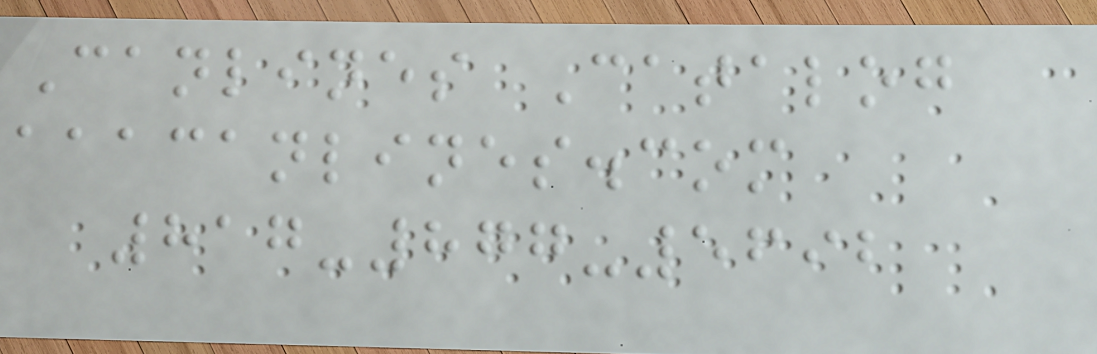Canlines Catalog
aaacanlines.com
817-877-5692
